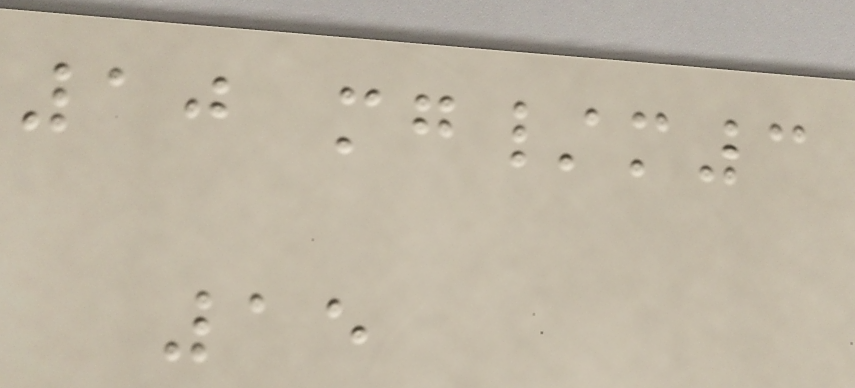10 mg/m3
15
